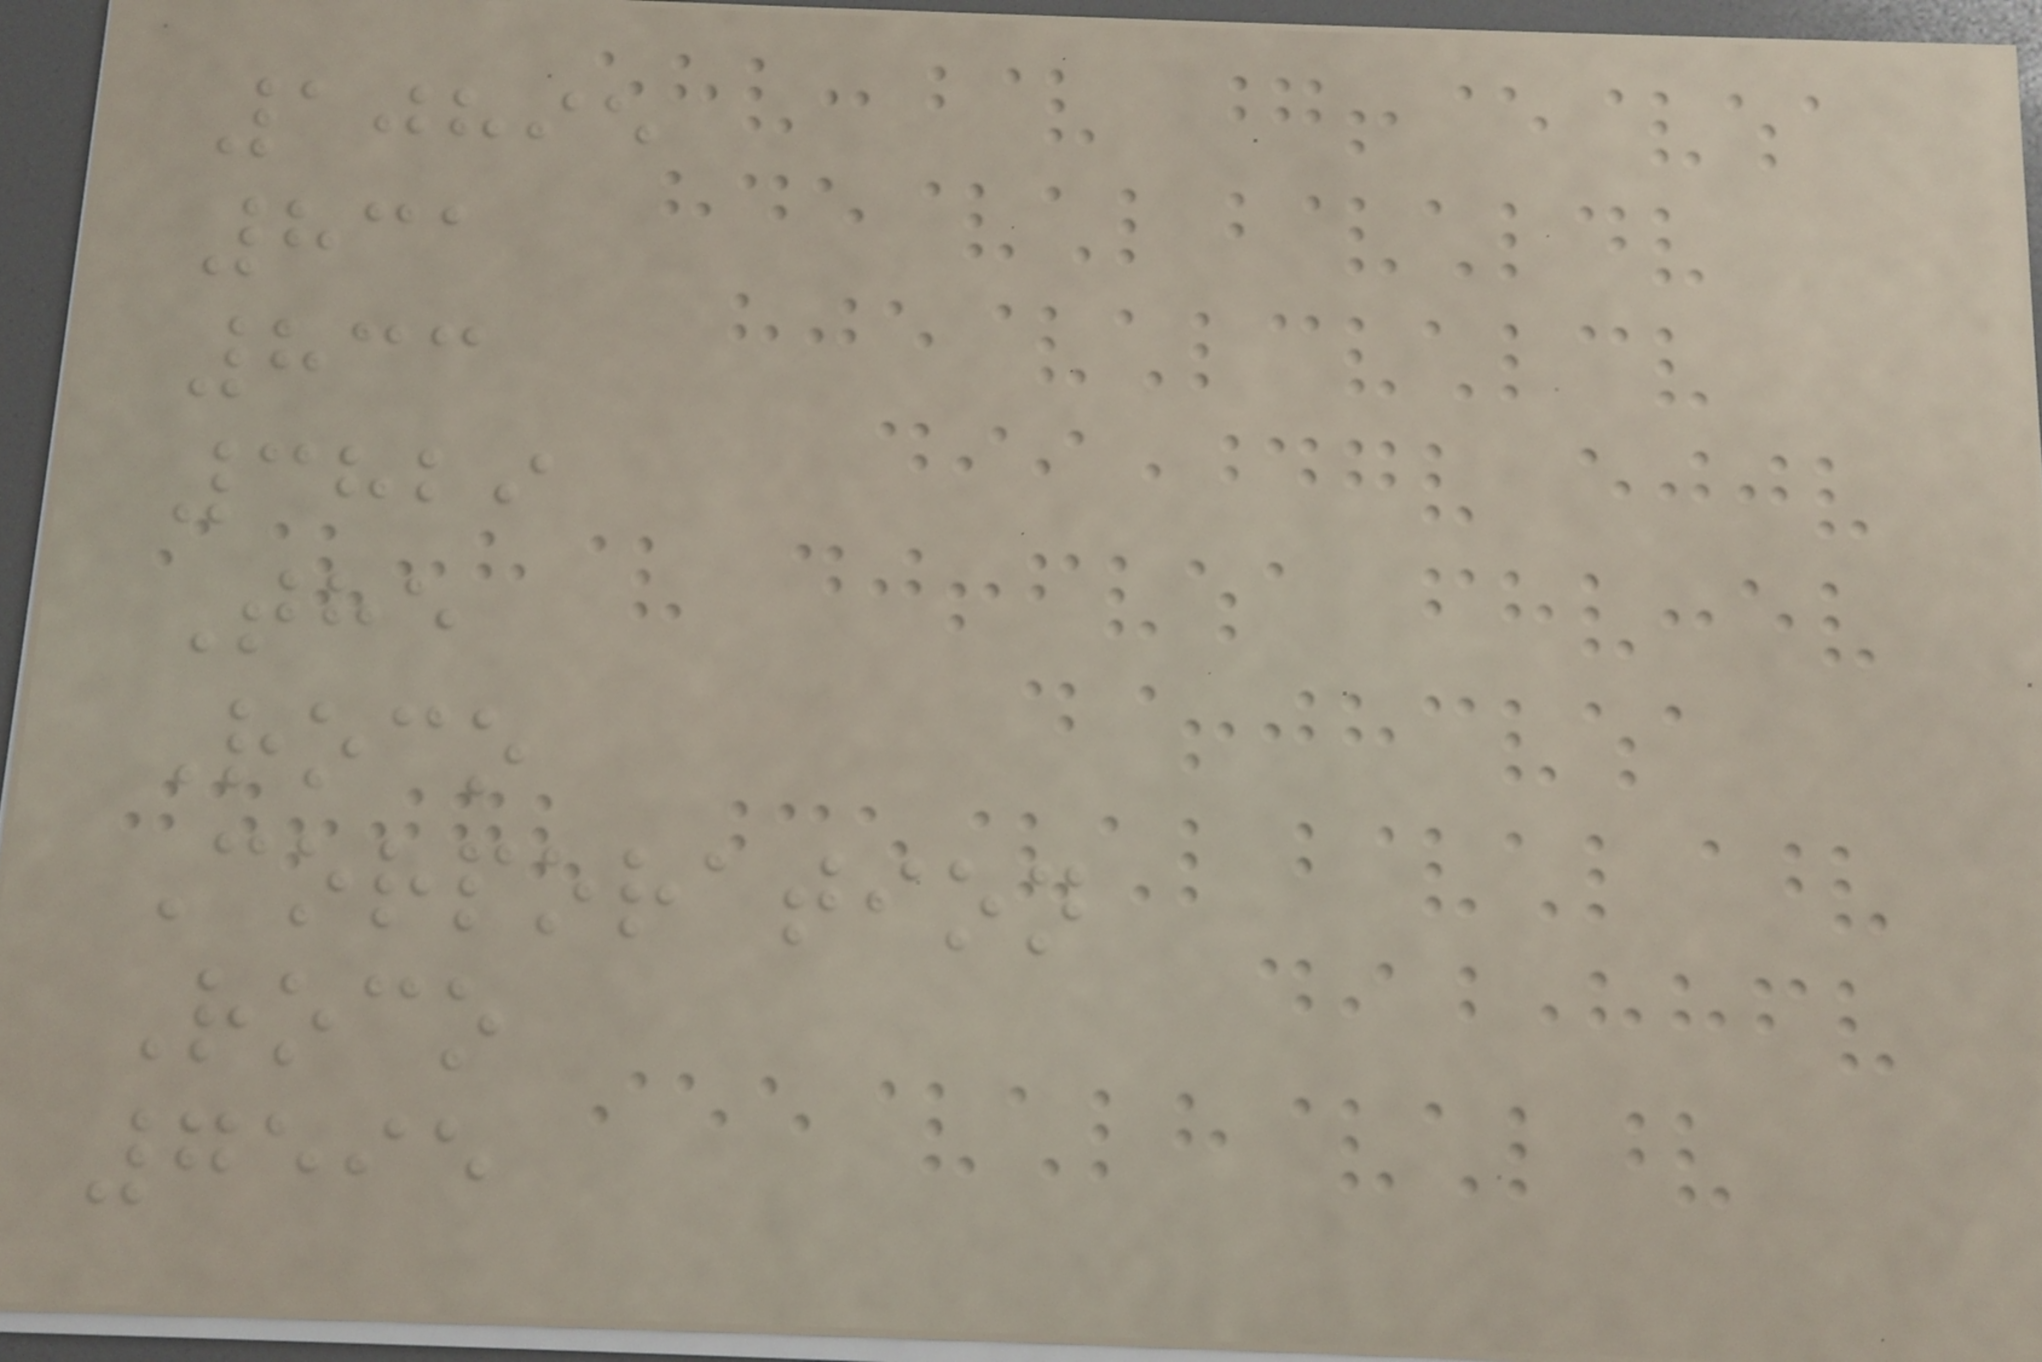10895
831
833
3829
The
Roco
Corporation
Roco
7595
